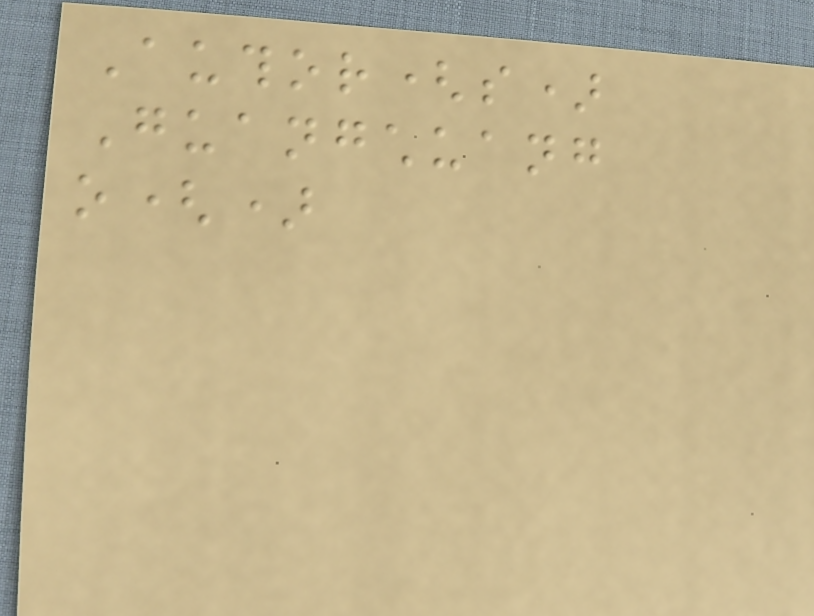Author(s)
Guangchuang
o()
